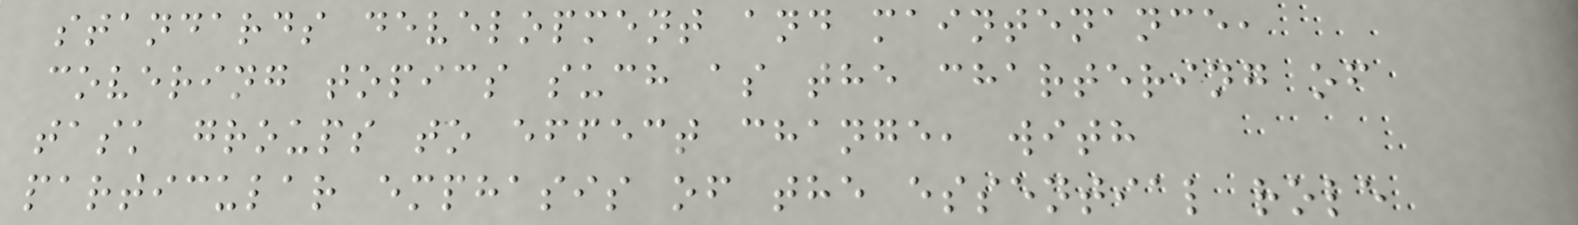standards development and maintenance,
covering topics such as the chartering of
task groups to effect change, with
particular emphasis of the essential role
